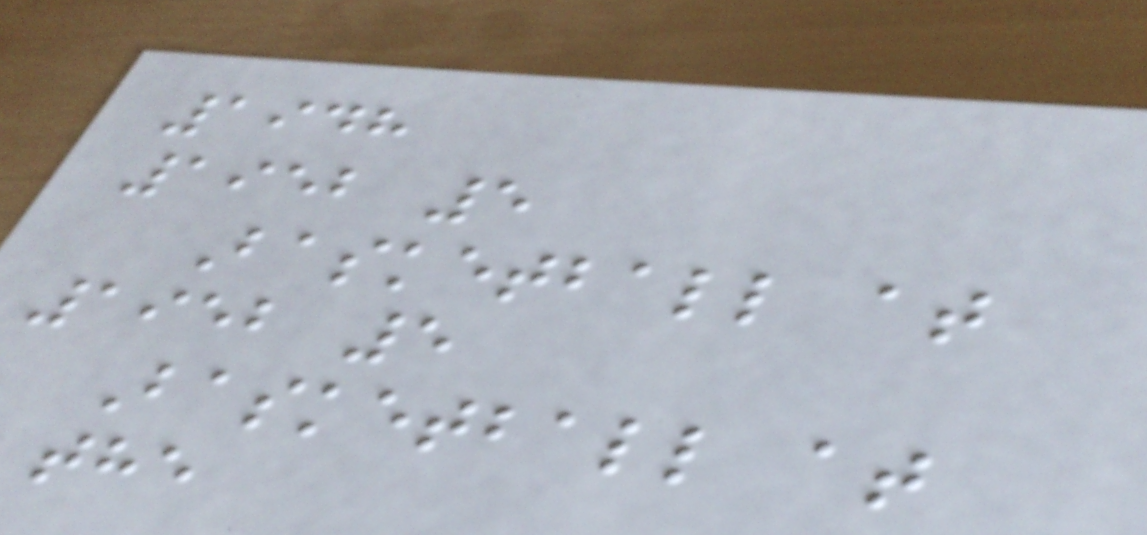1948
1952 5
Basketball at
1952 5
Basketball at
the
